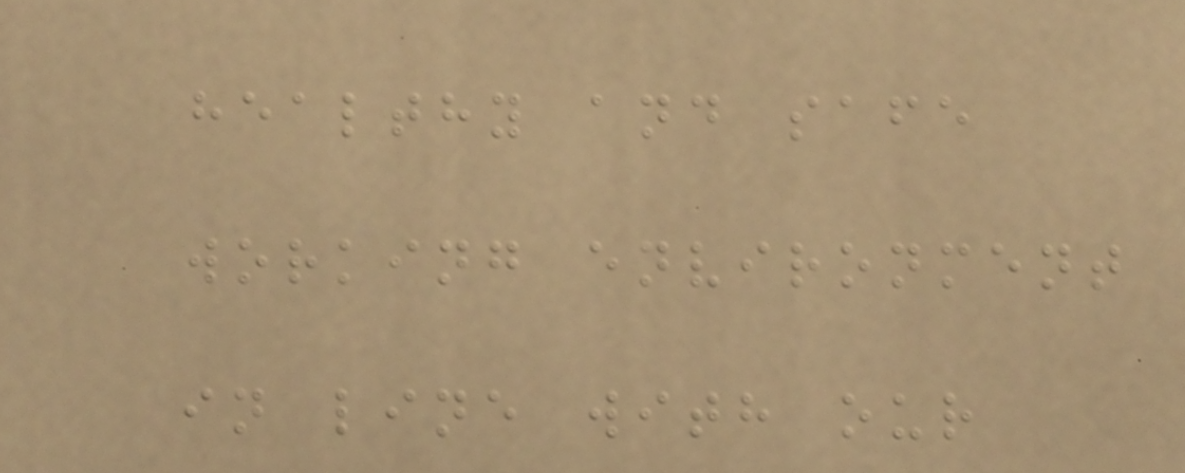healthy and safe
working environment
in line with our
